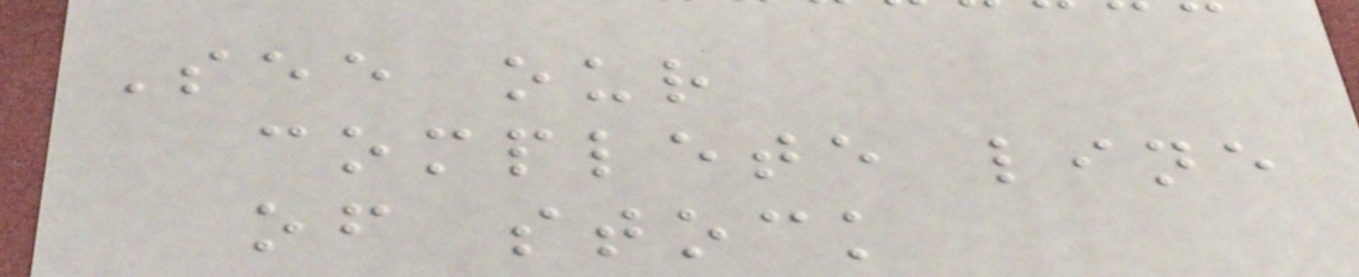See our
complete line
of stock
